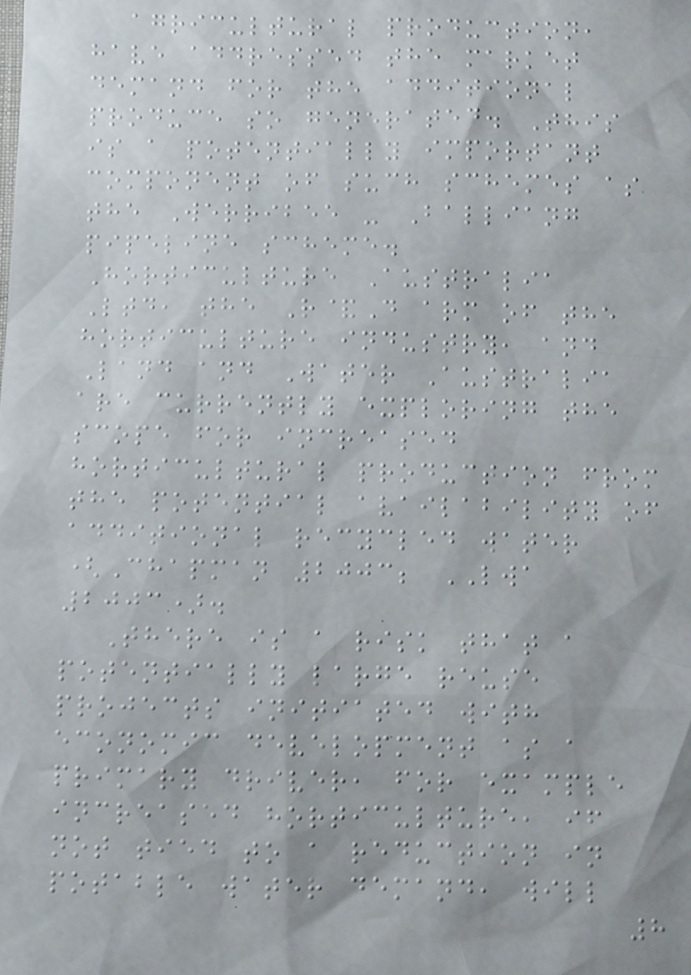agricultural production,
have addressed the market
demand for the additional
produce so generated. This
is a potentially important
component of such schemes as
the Werribee - Balliang
pipeline scheme.
Horticulture Australia
Ltd, the R&D arm of the
horticulture industry, and
Land and Water Australia
are currently exploring the
scope for increased
horticultural production from
the potential availability of
additional recycled water
(Chapman 2003; LWA
2003).
There is a risk that a
potentially large reuse
projects initiated with
economic development as a
primary driver, for example
increased horticulture, if
not tied to a reduction in
potable water demand, will
8
